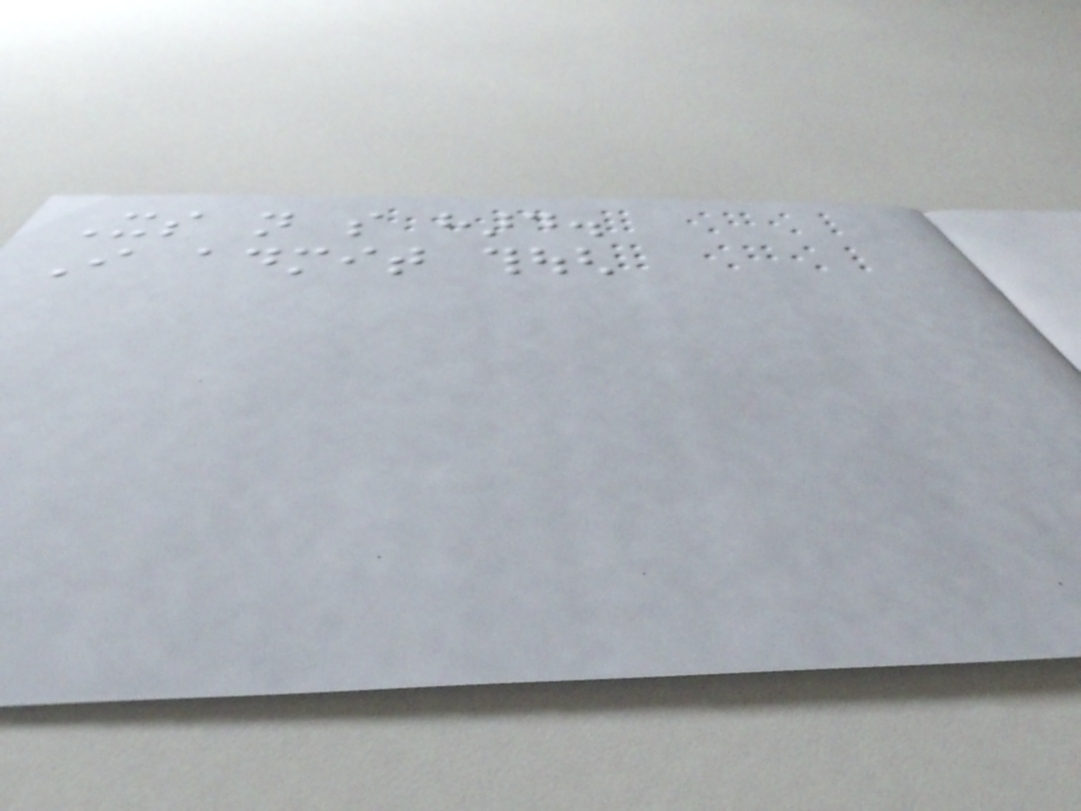Its not so hard.
I admit though
